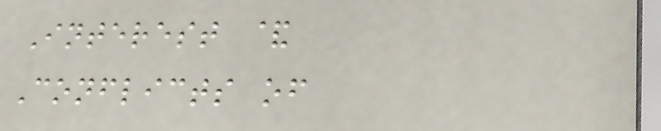Interest &
Conflicts of
